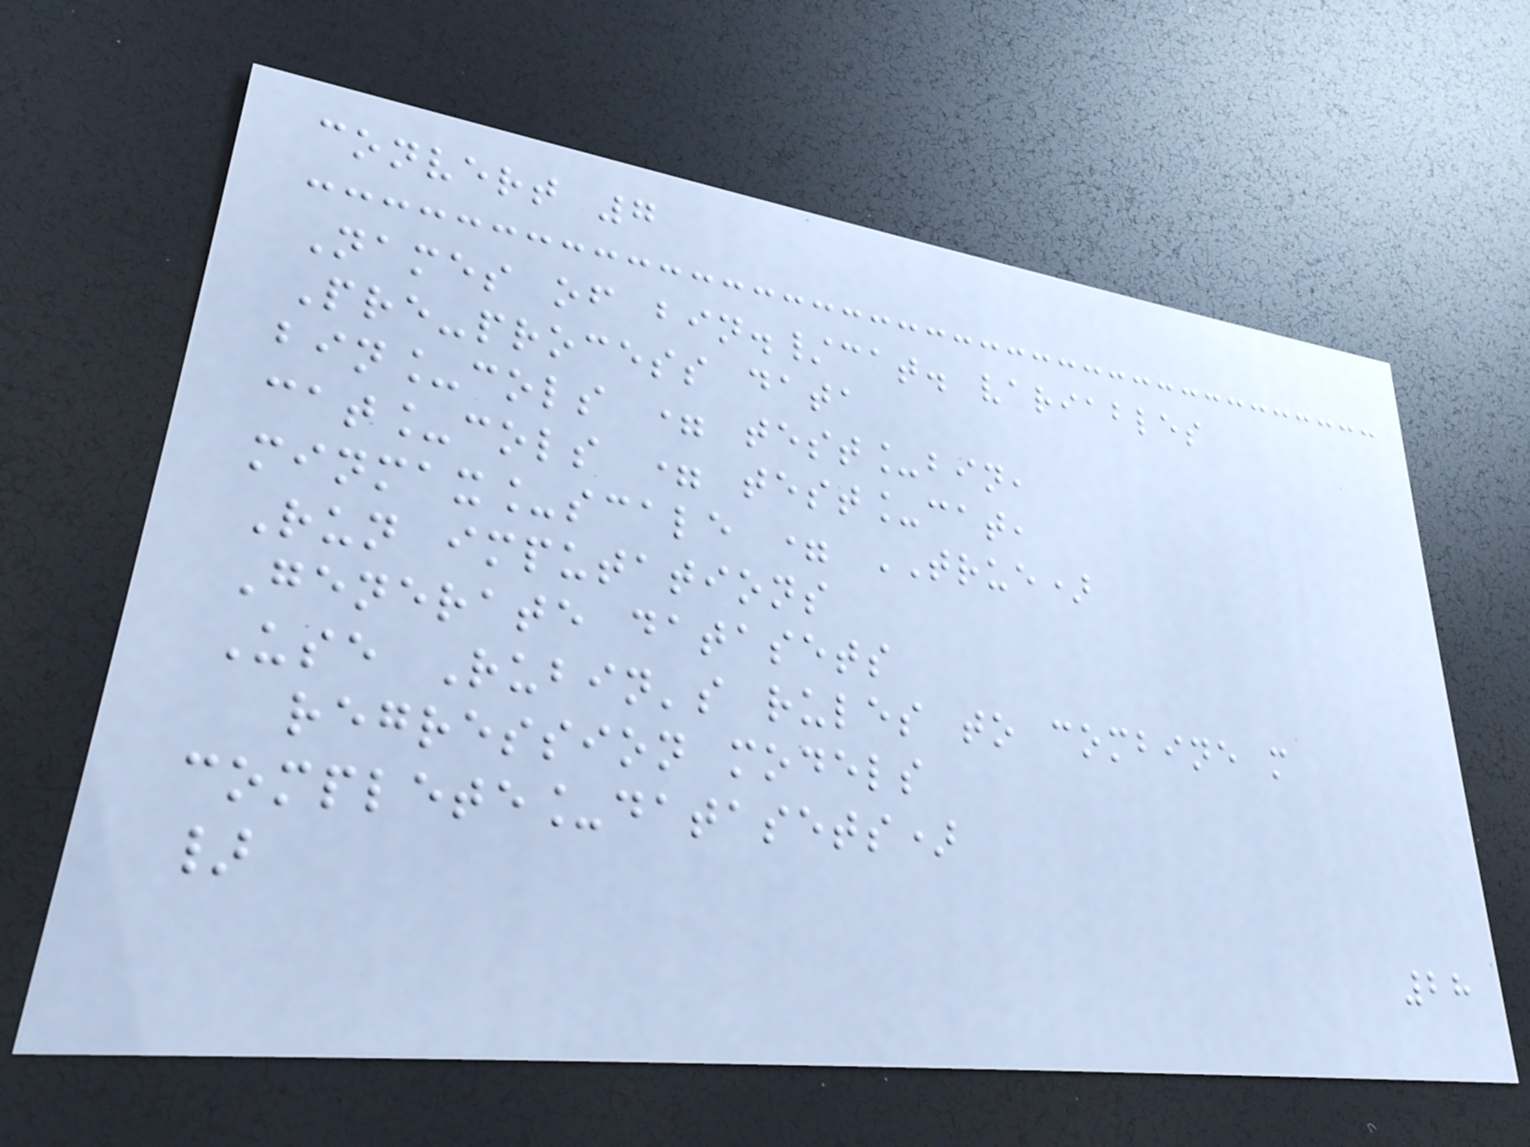convert 7
Names of bin./cat. variables
Pre-process data
bin_cols = test_bin,
cat_cols = test_cat,
minmax_scale = TRUE)
Run imputations
Generate datasets
Use Rubin's rules to combine m
regression models
complete_datasets)
}
28
